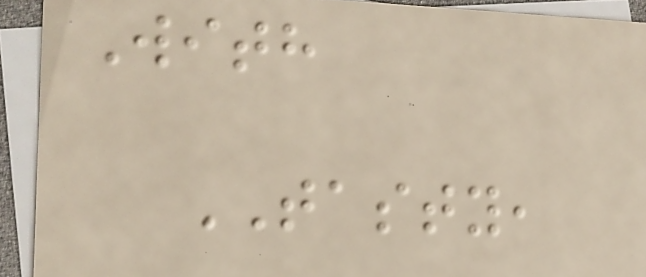With
TASTY,
